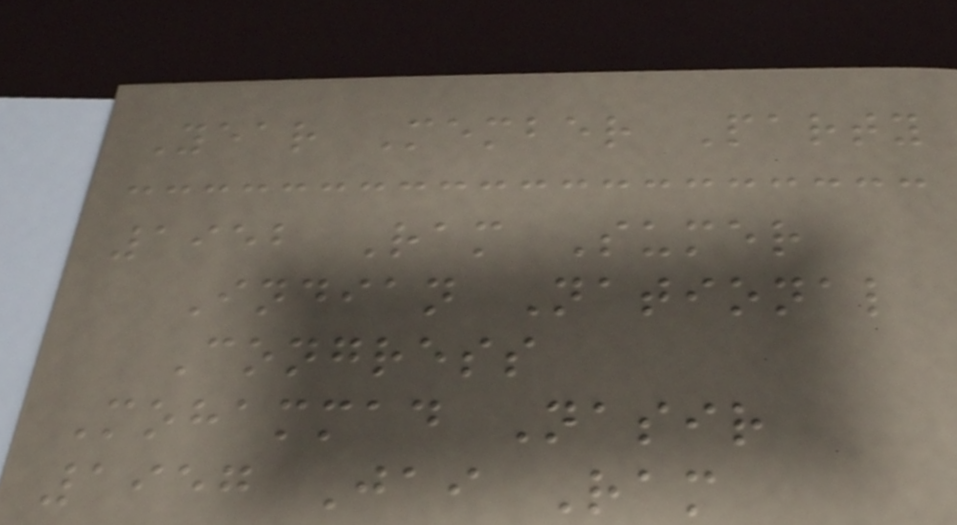Year Member Party
1952 Ram Sumer
Indian National
Congress
Mohammad Nasir
1957 Jai Ram
